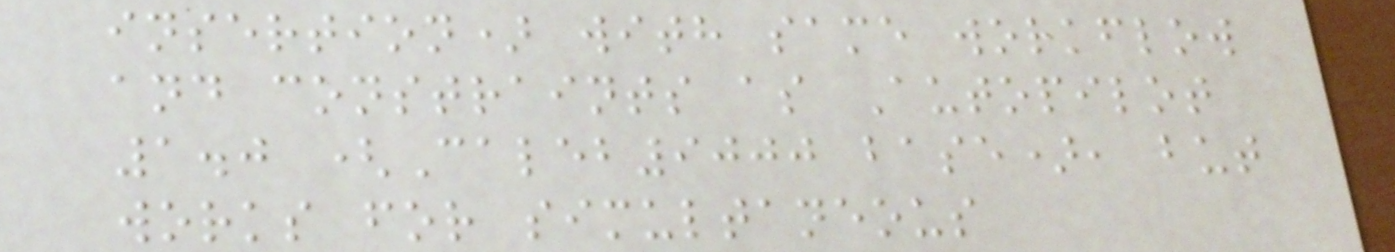insertion) with same workflow
and constraints as Autopilot
1.0 (Caleb9000 base), but
works for simultaneous
